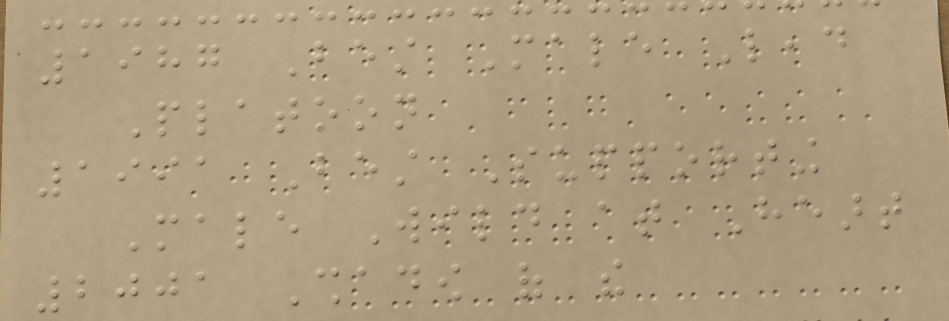1987 Best Male Lead
Platoon
1991 Best Supporting
Male Wild at Heart
2001 Shadow of the
